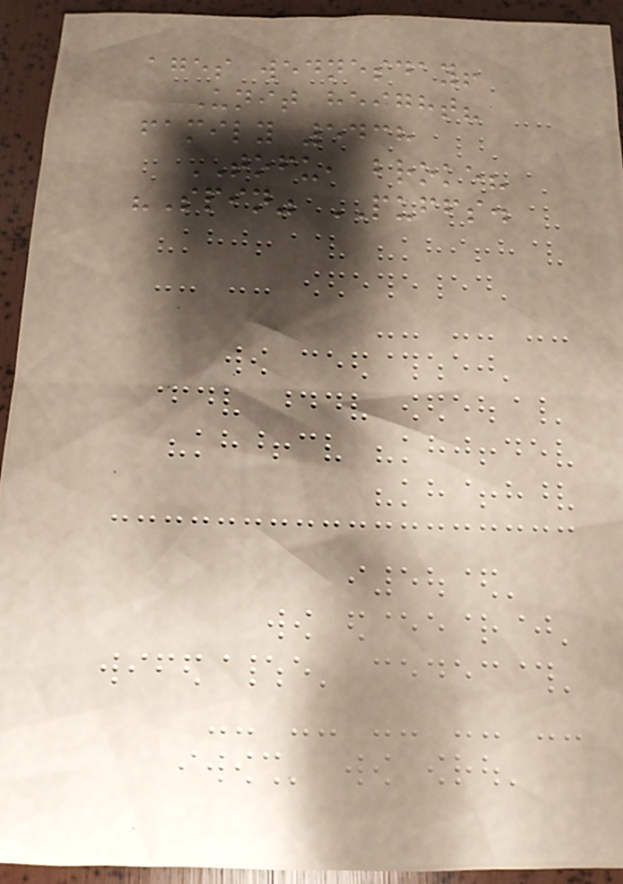ages wednesday!
Unit height?
family 5438
TOFU, broke?
"Spin" PUFFS.
